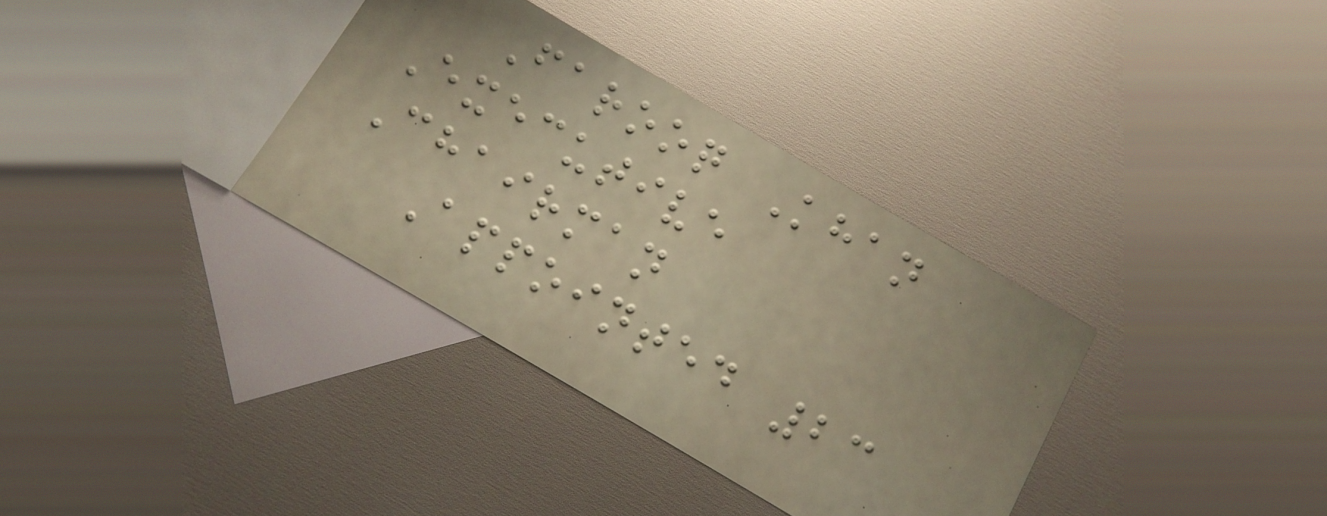Farooq Khan
Executive
Chairman
Appointed 23
